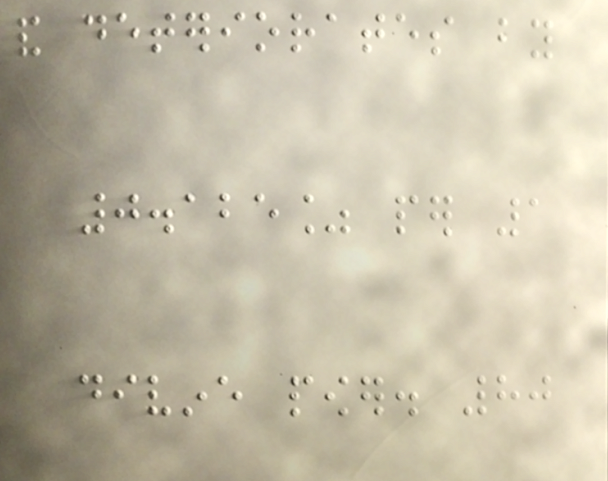and deteriorates by
0.125% per 1
divine power. 80
